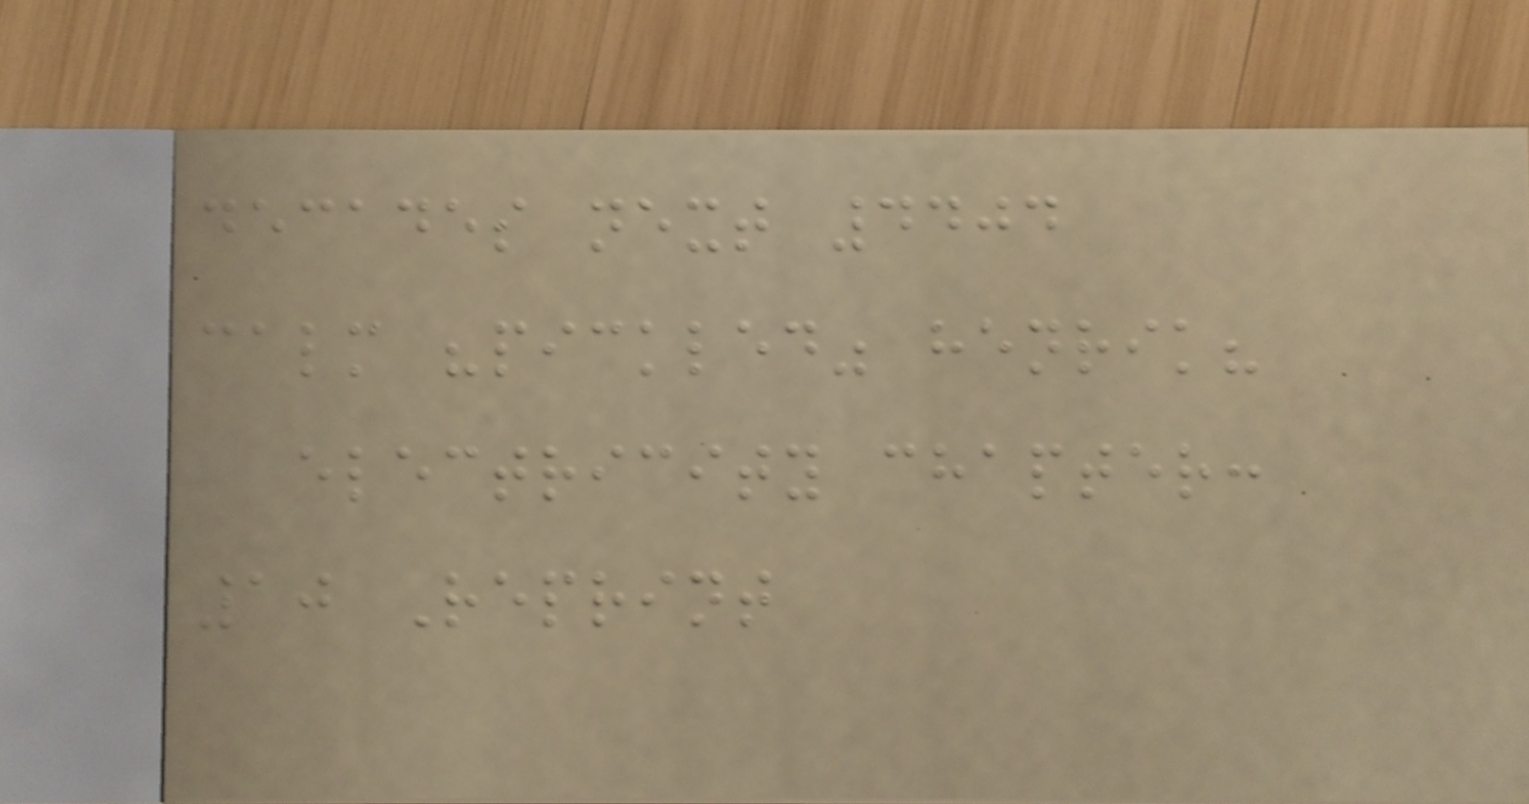decades next 4404
calm "pickled" henrik?
electricity chapter:
10 Reprint
